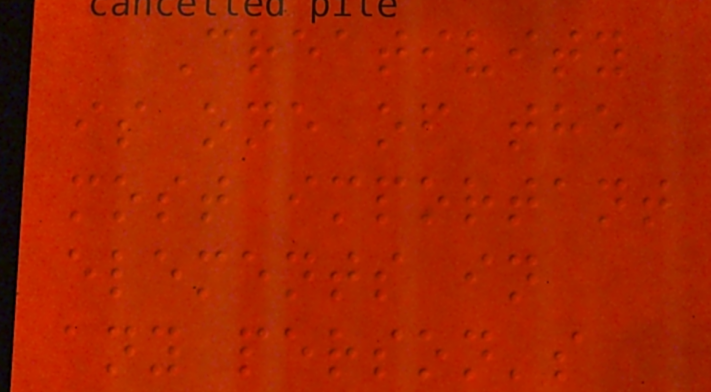Creativity
is one of the
most important
elements in
any person's
